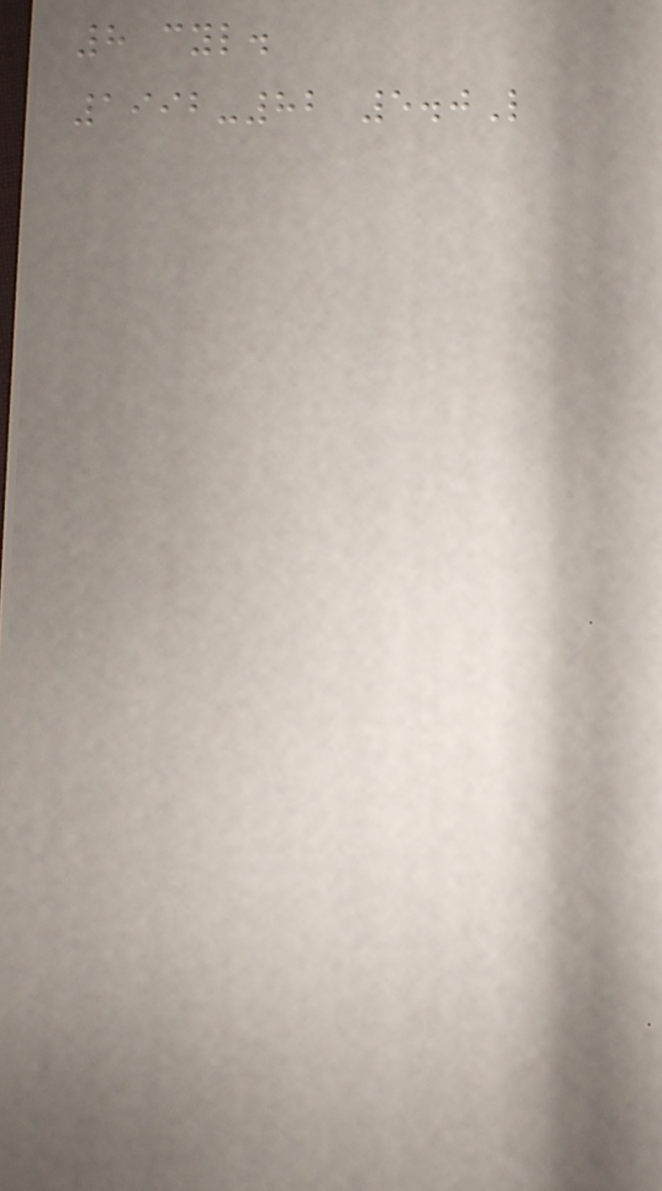8 cyl.
1992-82 5.0L
